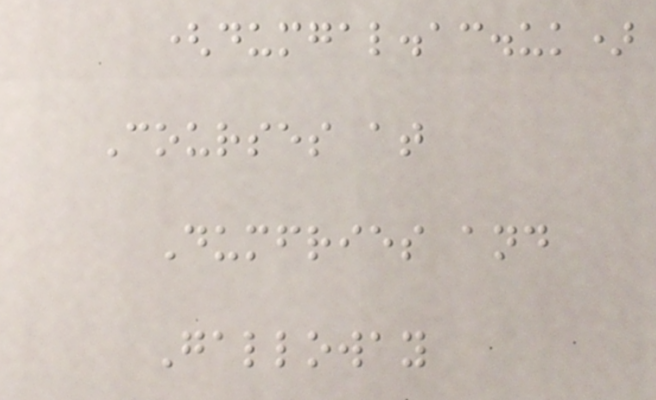(dumgal.ac.uk)
Courses at
Dumfries and
Galloway
